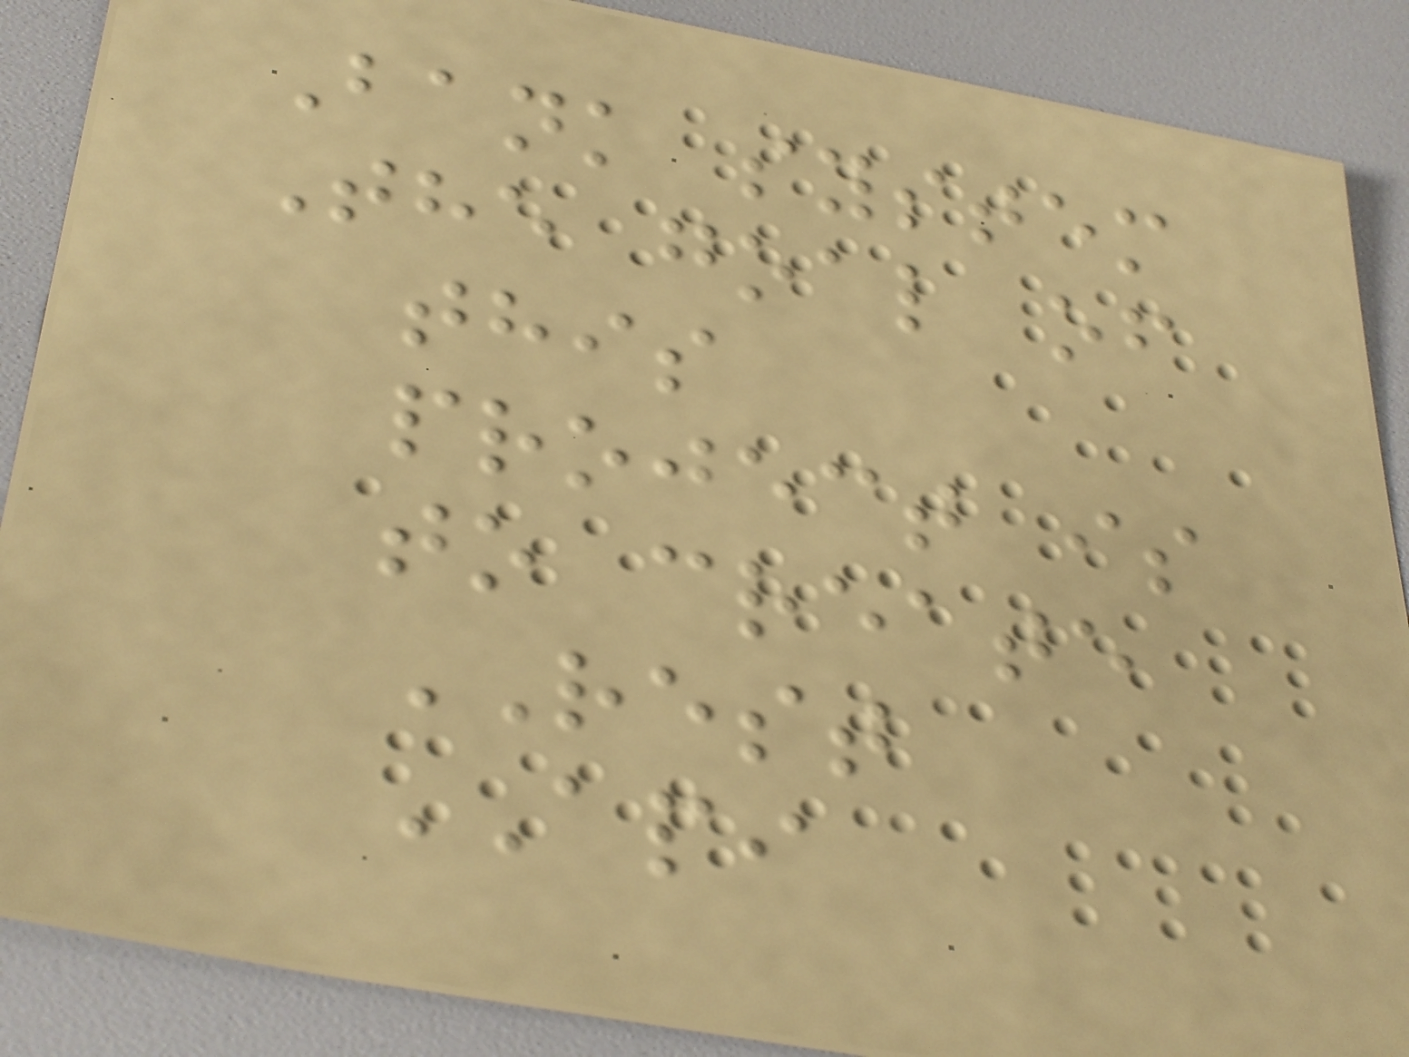Bank system
The goal of
this
project is
to create
REST
API
